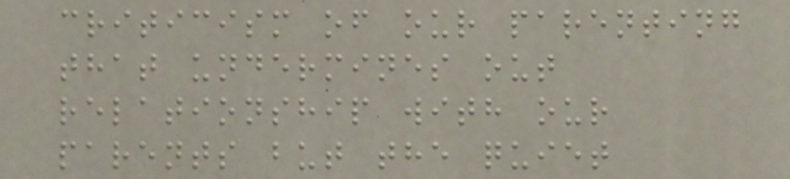criticism of our parenting
that undermines out
relationship with our
parents but the quiet
